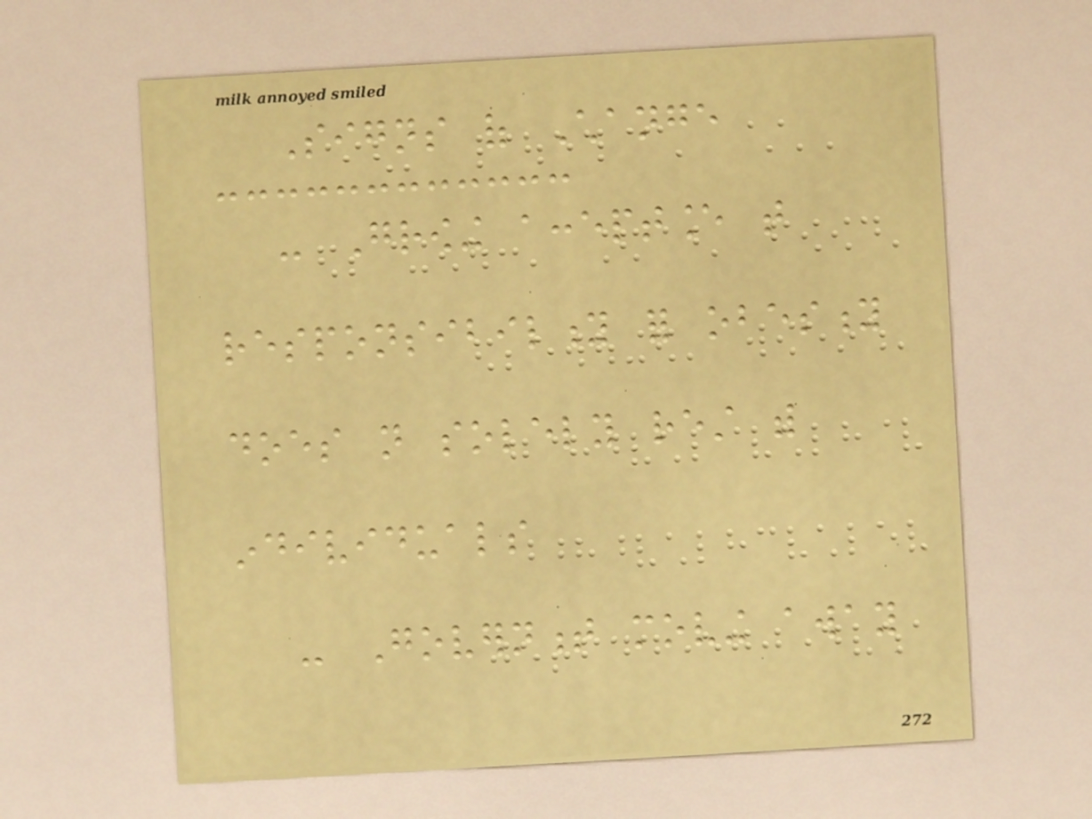Signs of Change
- Growing acceptance that
responsibility for obesity
does not solely rest with
individuals
- Government moving away
